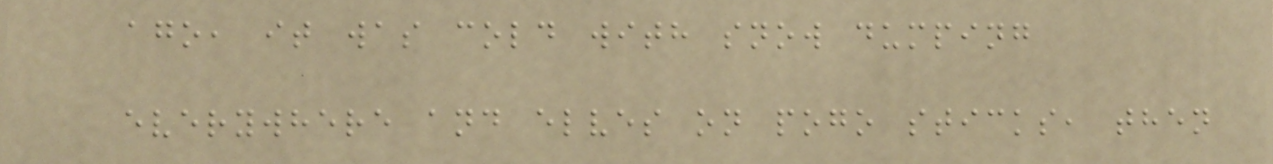ago, it was cold with snow dumping
everywhere and elves on pogo sticks, then
